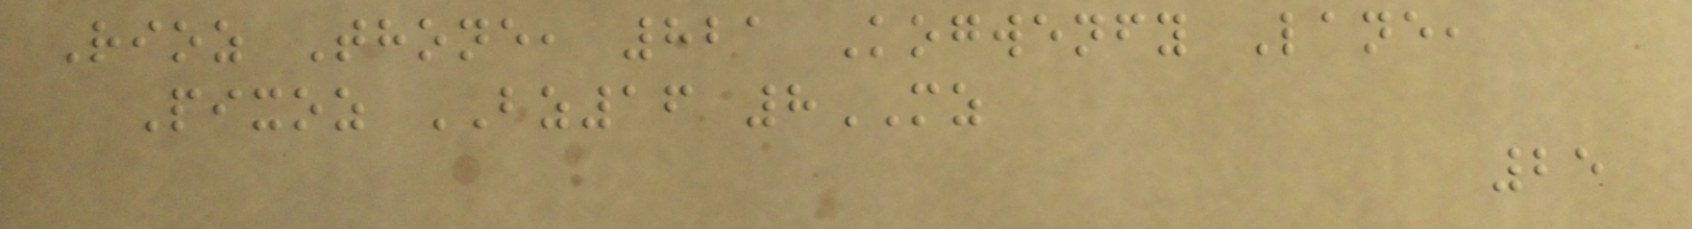Rioz Thone, 821 Kogwenfy Lane,
Pixoz BZ16 8MZ
25
